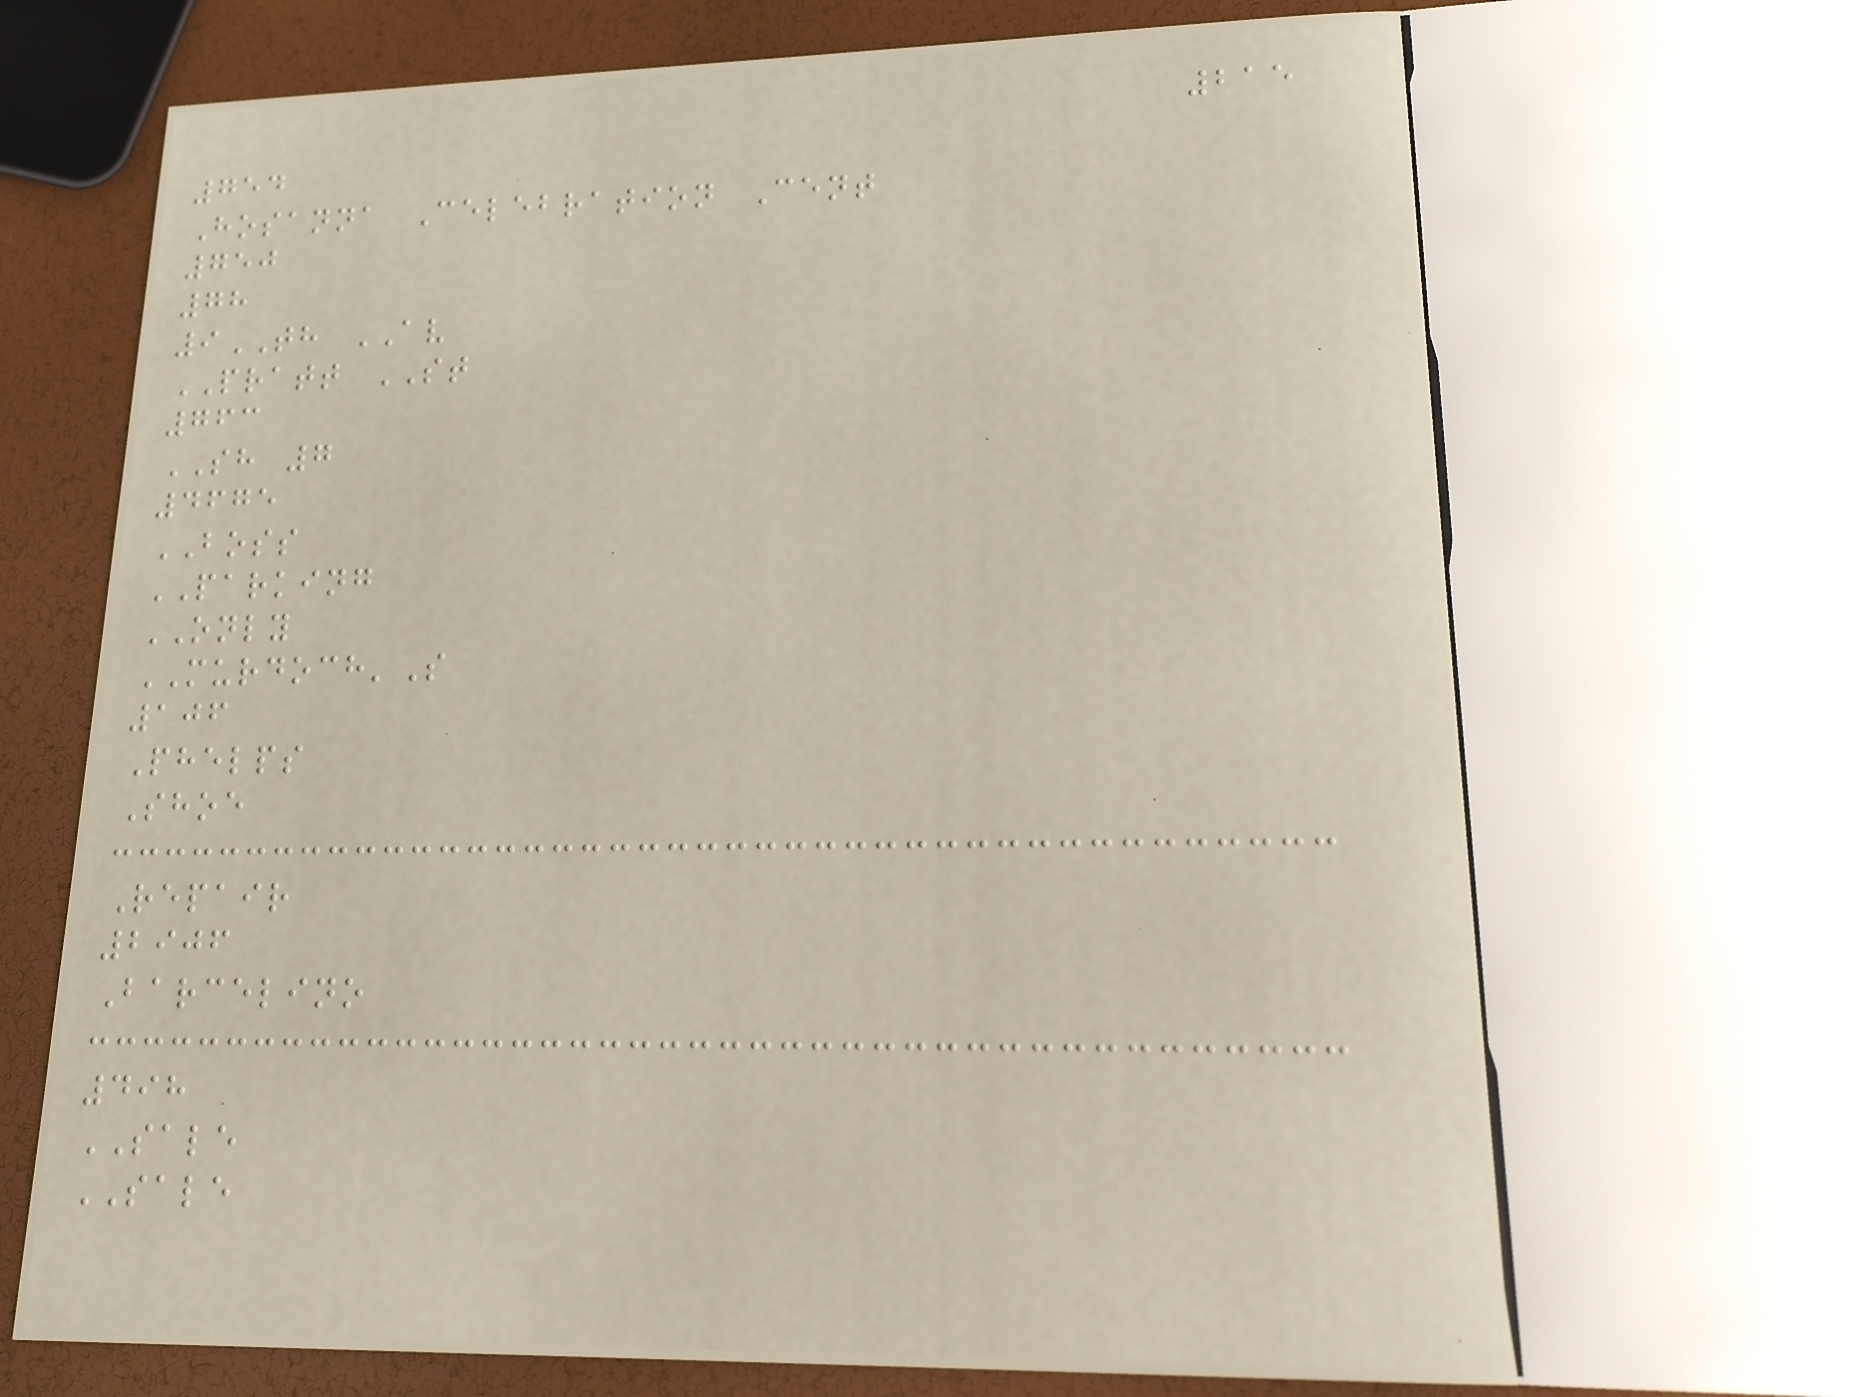215
754
Hosanna Celebration Cent
750
78
9TH AV
PRATT ST
763
SH 7
4675
BOSS
PARKING
ONLY
MURDOCH'S
106
Phelps
Shoe
Repair
2906
Barcelino
498
SALE
SALE
